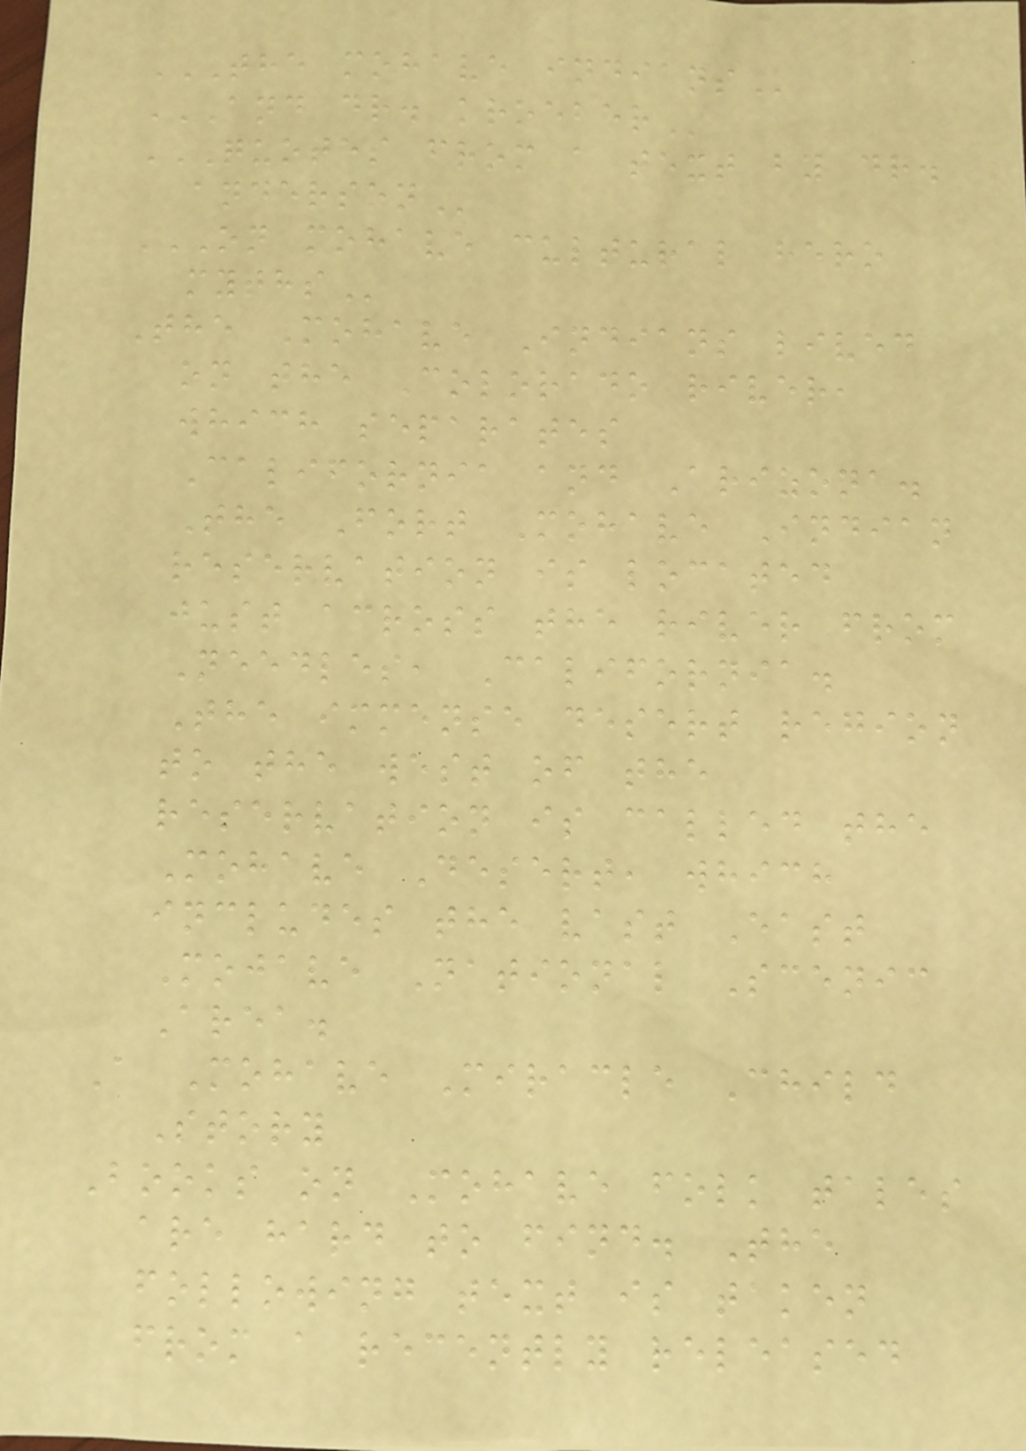THE MOHAVE INDIANS
AND DR. KROEBER
QUOTES FROM A TEXT BY DR.
ANDERSON
ON MOHAVE CULTURAL HERO
MYTHS
The Mohave Indians lived
on the Colorado river,
which separates
California and Arizona.
The Fort Mohave Indian
reservation is located
just across the river from
Needles, California.
The immense desert region
to the west of the
reservation is called the
Mohave Desert, which
includes the vast East
Mojave National Scenic
Area.
A Mohave Miracle Child
Story
Books on Mohave folk tales
are hard to find. The
following text is taken
from a recently released
